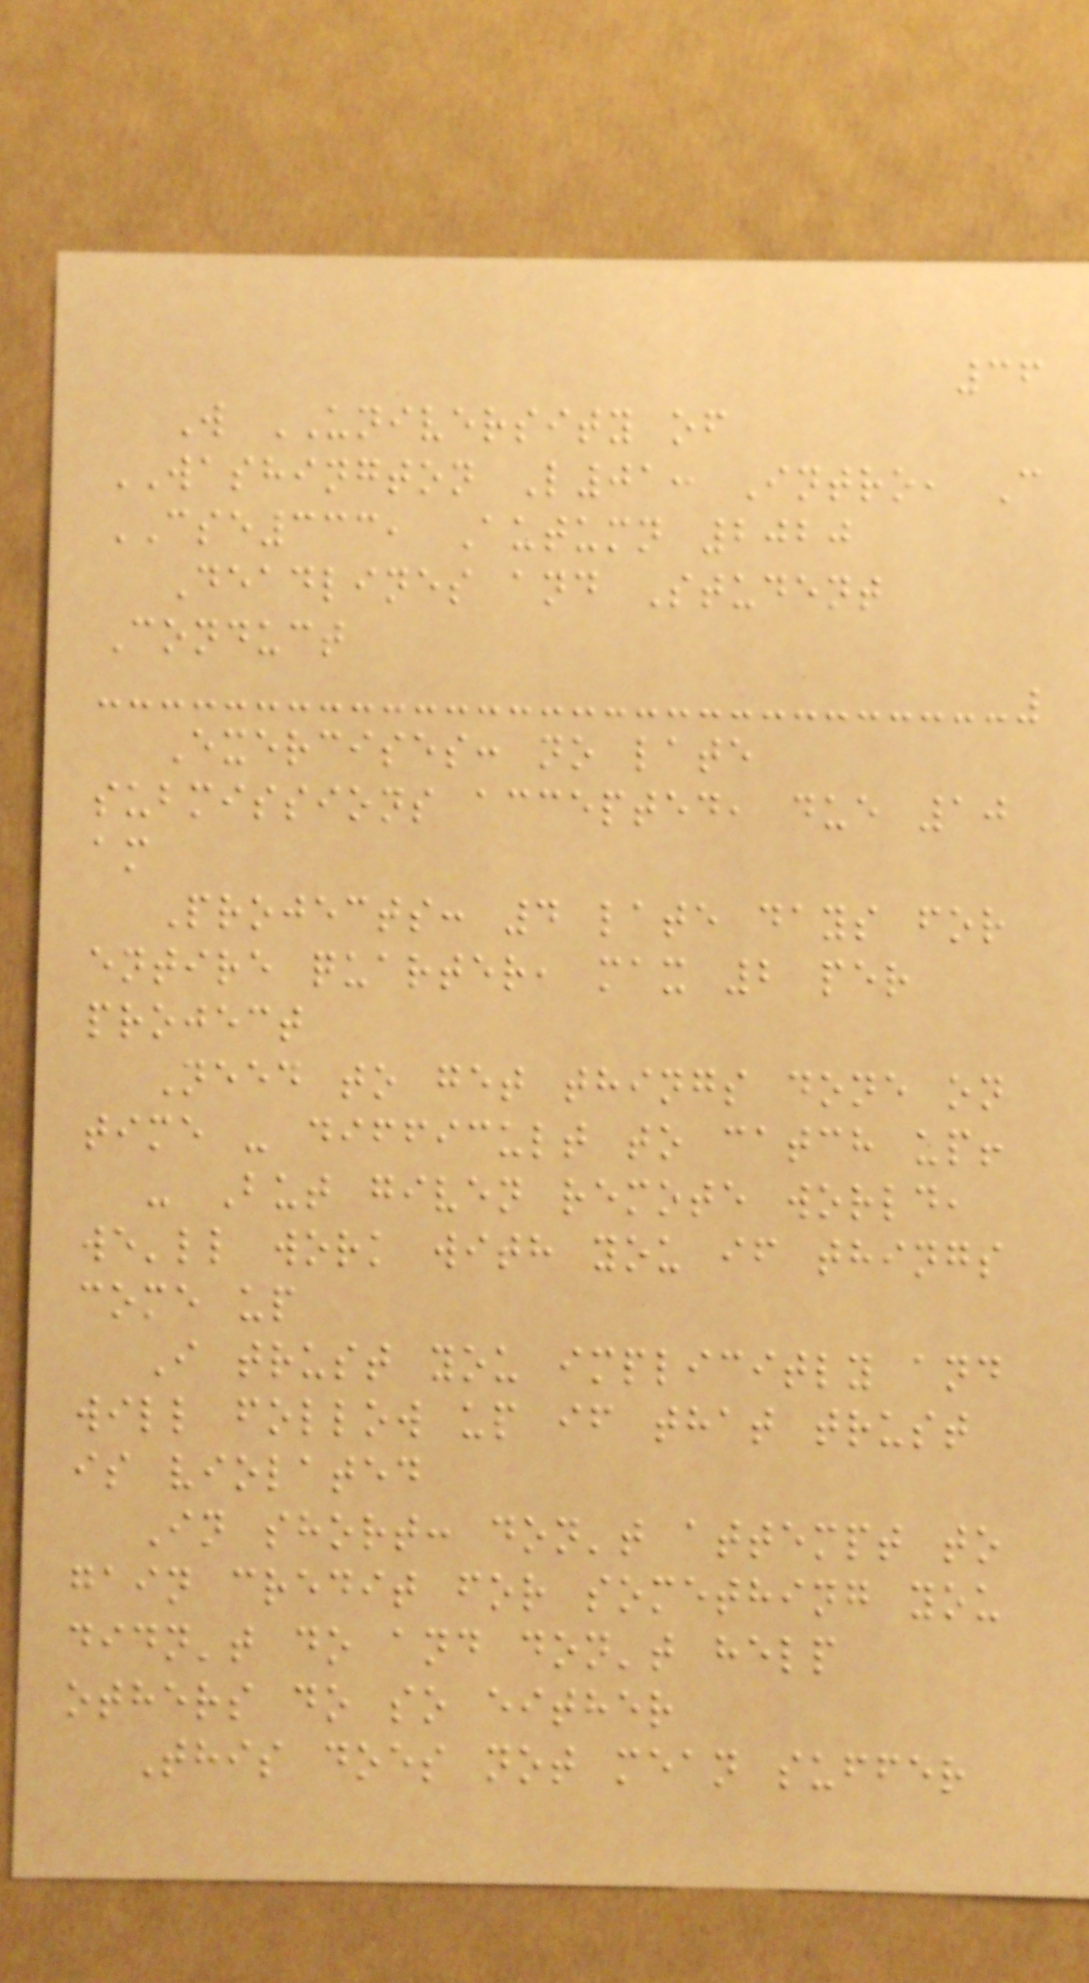36
W UNIVERSITY of
WASHINGTON L01: Intro, C
CSE333, Autumn 2020
Deadlines and Student
Conduct
Exercises: no late
submissions accepted, due 10
am
Projects: 4 late days for
entire quarter, max 2 per
project
Need to get things done on
time - difficult to catch up!
- But given remote world,
we'll work with you if things
come up
I trust you implicitly and
will follow up if that trust
is violated
In short: don't attempt to
gain credit for something you
didn't do and don't help
others do so either
This does not mean suffer
